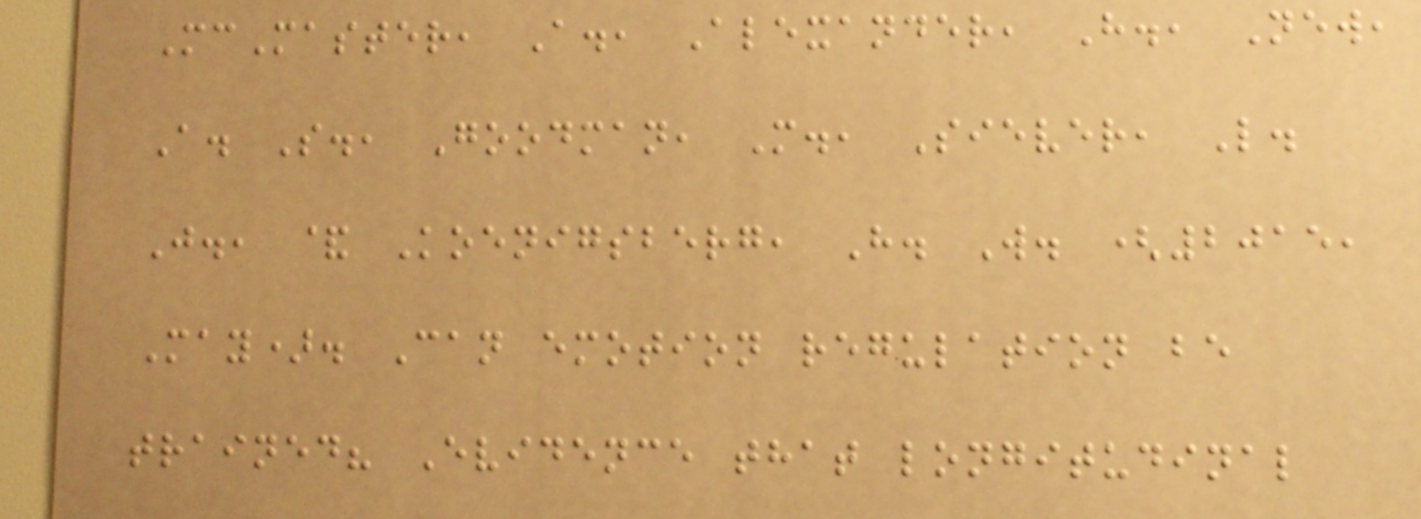McMaster, A., Alexander, H., New,
A. S., Goodman, M., Siever, L.
J., & Koenigsberg, H. W. (2015,
May). Can emotion regulation be
trained? Evidence that longitudinal
